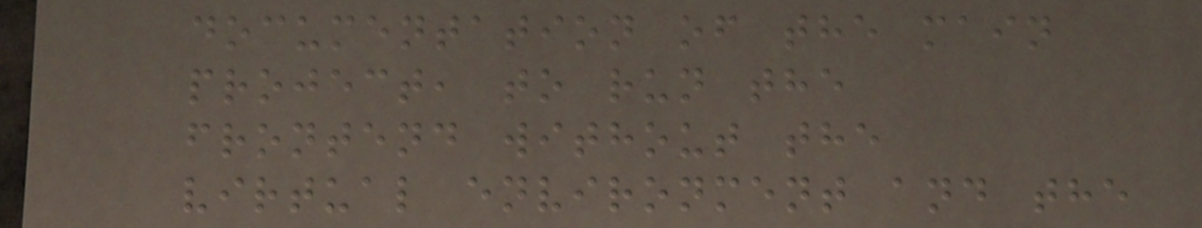documentation of the main
project, to run the
frontend without the
virtual environment and the
